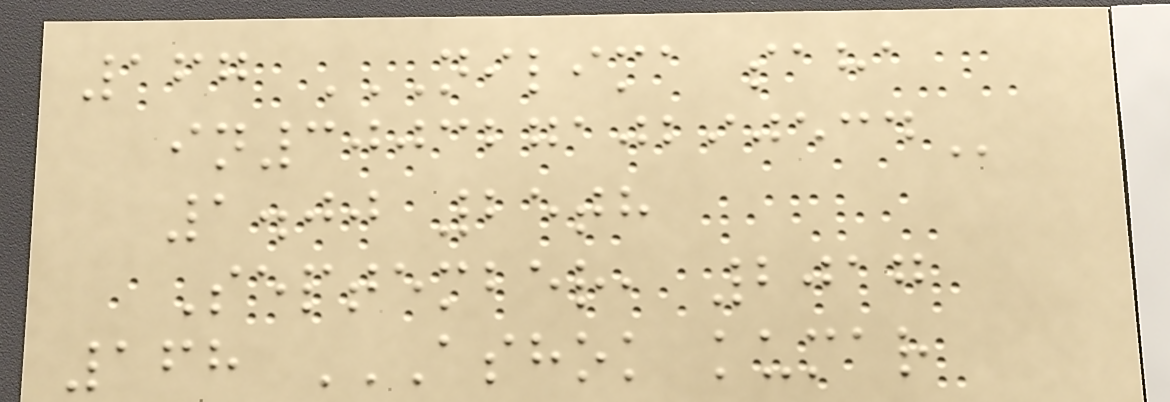167 NILIMA SAHA
IN30032710290534
1.00 25th
September, 2017
168 ASHOK KUMAR
